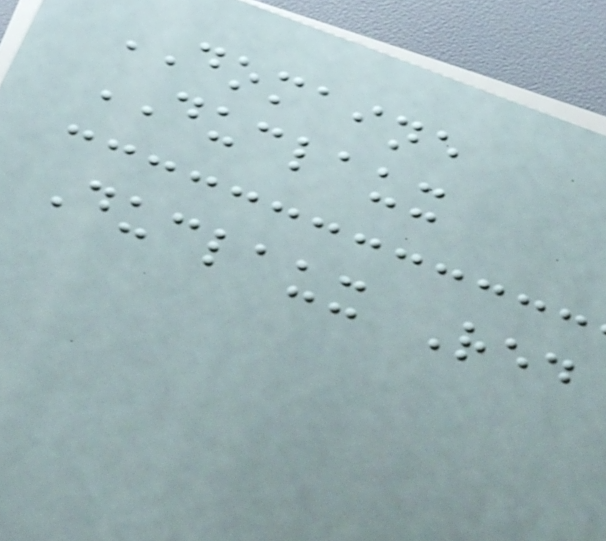DOMAINE
DUCLAUX
Duclaux Red
